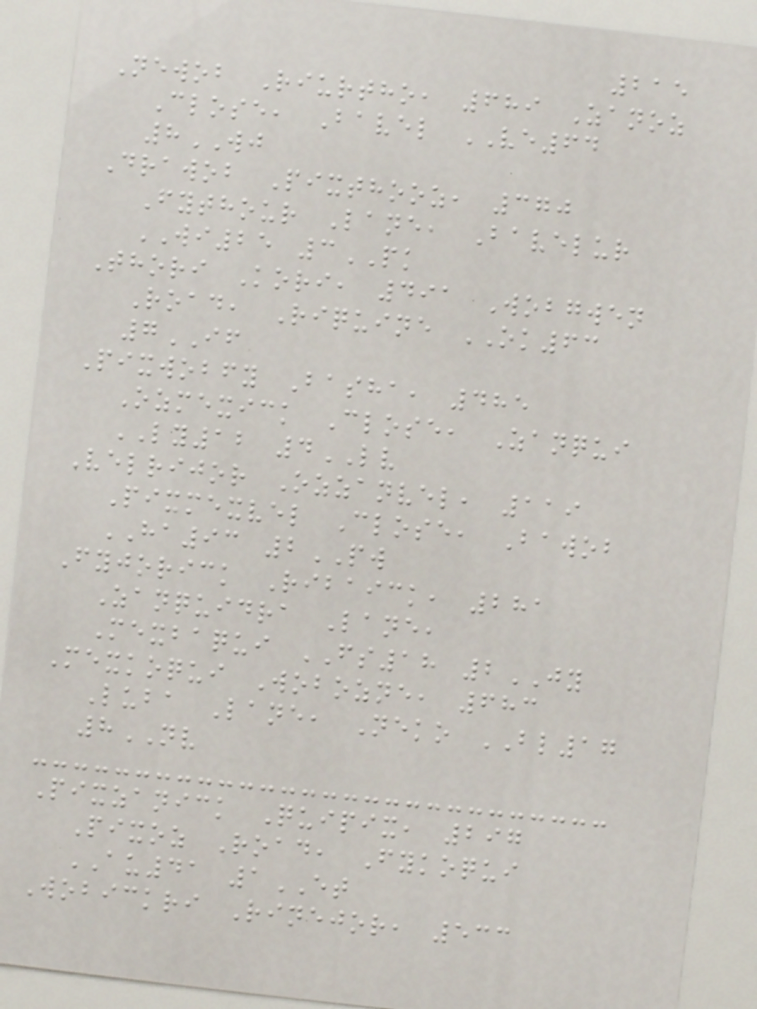215
Newob Riurtho, 689 Zanoz
Close, Bavel VE64
8WJ
Drawob Pixthooz, 370
Fythour Lane, Bavelur
WI25 3PK
Thori Kori, 491 Wobgwen
Road, Riquine OK63
7IF
Pixwobfy Basha, 485
Ozmexick Close, Zanqui
LY12 4LV
Velrijor Ozzanvel, 119
Pixmexvel Close, Bawob
HA93 2PW
Fyjorick Ribaick, 281
Zanquidra Lane,
Mexbaqui FS18 2JY
Mexkoqui Wobozne, 683
Luba Lane, Neko BL17
8NV
Pixzanick Quipix, 297
Pixoz Road, Fykoqui
AU41 1ET
Wobickri Rinejor, 533
